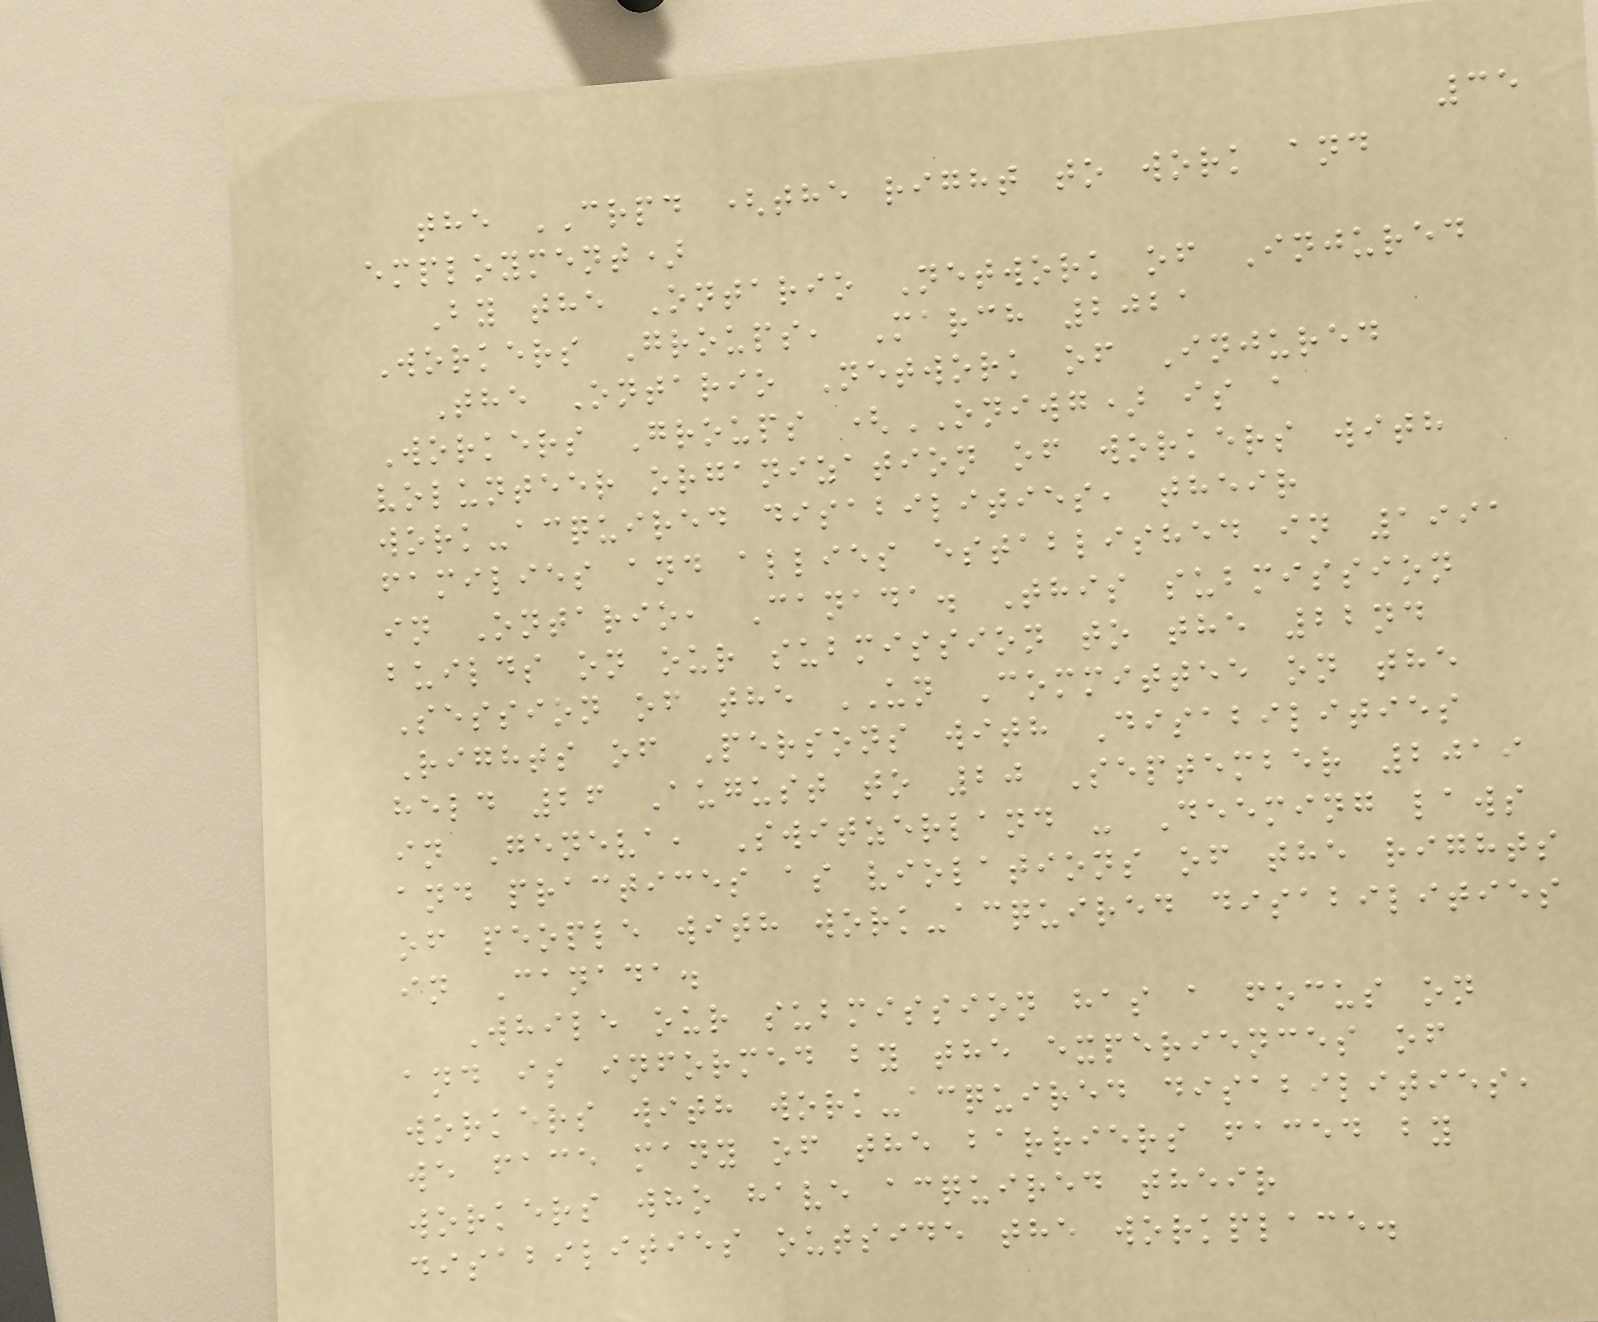35
the CRPD (the right to work and
employment)
By the Ontario Network of Injured
Workers Groups, March 2021
The Ontario Network of Injured
Workers Groups (ONIWG) is a
volunteer organization of workers with
work-acquired disabilities, their
families and allies established in 1991
in Ontario, Canada. This submission
builds on our submission to the 22nd
Session of the UN Committee on the
Rights of Persons with Disabilities
held 26 August to 20 September 2019
in Geneva, Switzerland - Deeming laws
and practices as violations of the rights
of people with work-acquired disabilities
in Canada.
While our submission has a focus on
and is informed by the experiences of
workers with work-acquired disabilities,
we face many of the barriers faced by
workers who have acquired their
disabilities outside the workplace.
